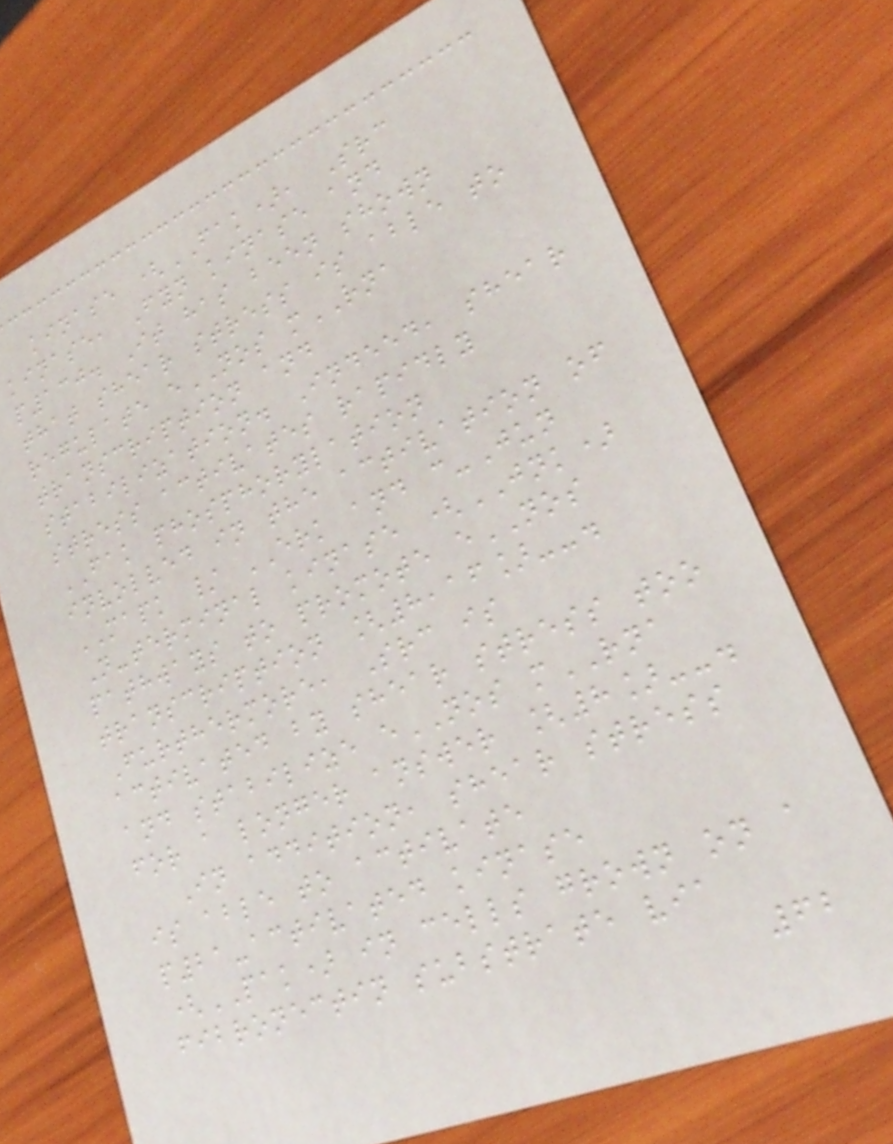kinase (FAK), Src
kinase, Fyn kinase and
p130. It has been shown
that shear stress is able to
regulate eNOS mRNA
transcription and
stabilization. Indeed, shear
stress activates rapidly
FAK phosphorylation
involved in the activation of
MAPK / ERK and c-Jun
N-terminal kinase (JNK)
pathways to promote eNOS
transcription [8,16]--.
Furthermore, Src is
activated by shear stress too
and stabilize eNOS mRNA
for a longer answer [8]--.
In addition, shear stress
is able to activate
p21-activated kinase
(PAK) in cells grown on a
fibronectin substrate via
62
